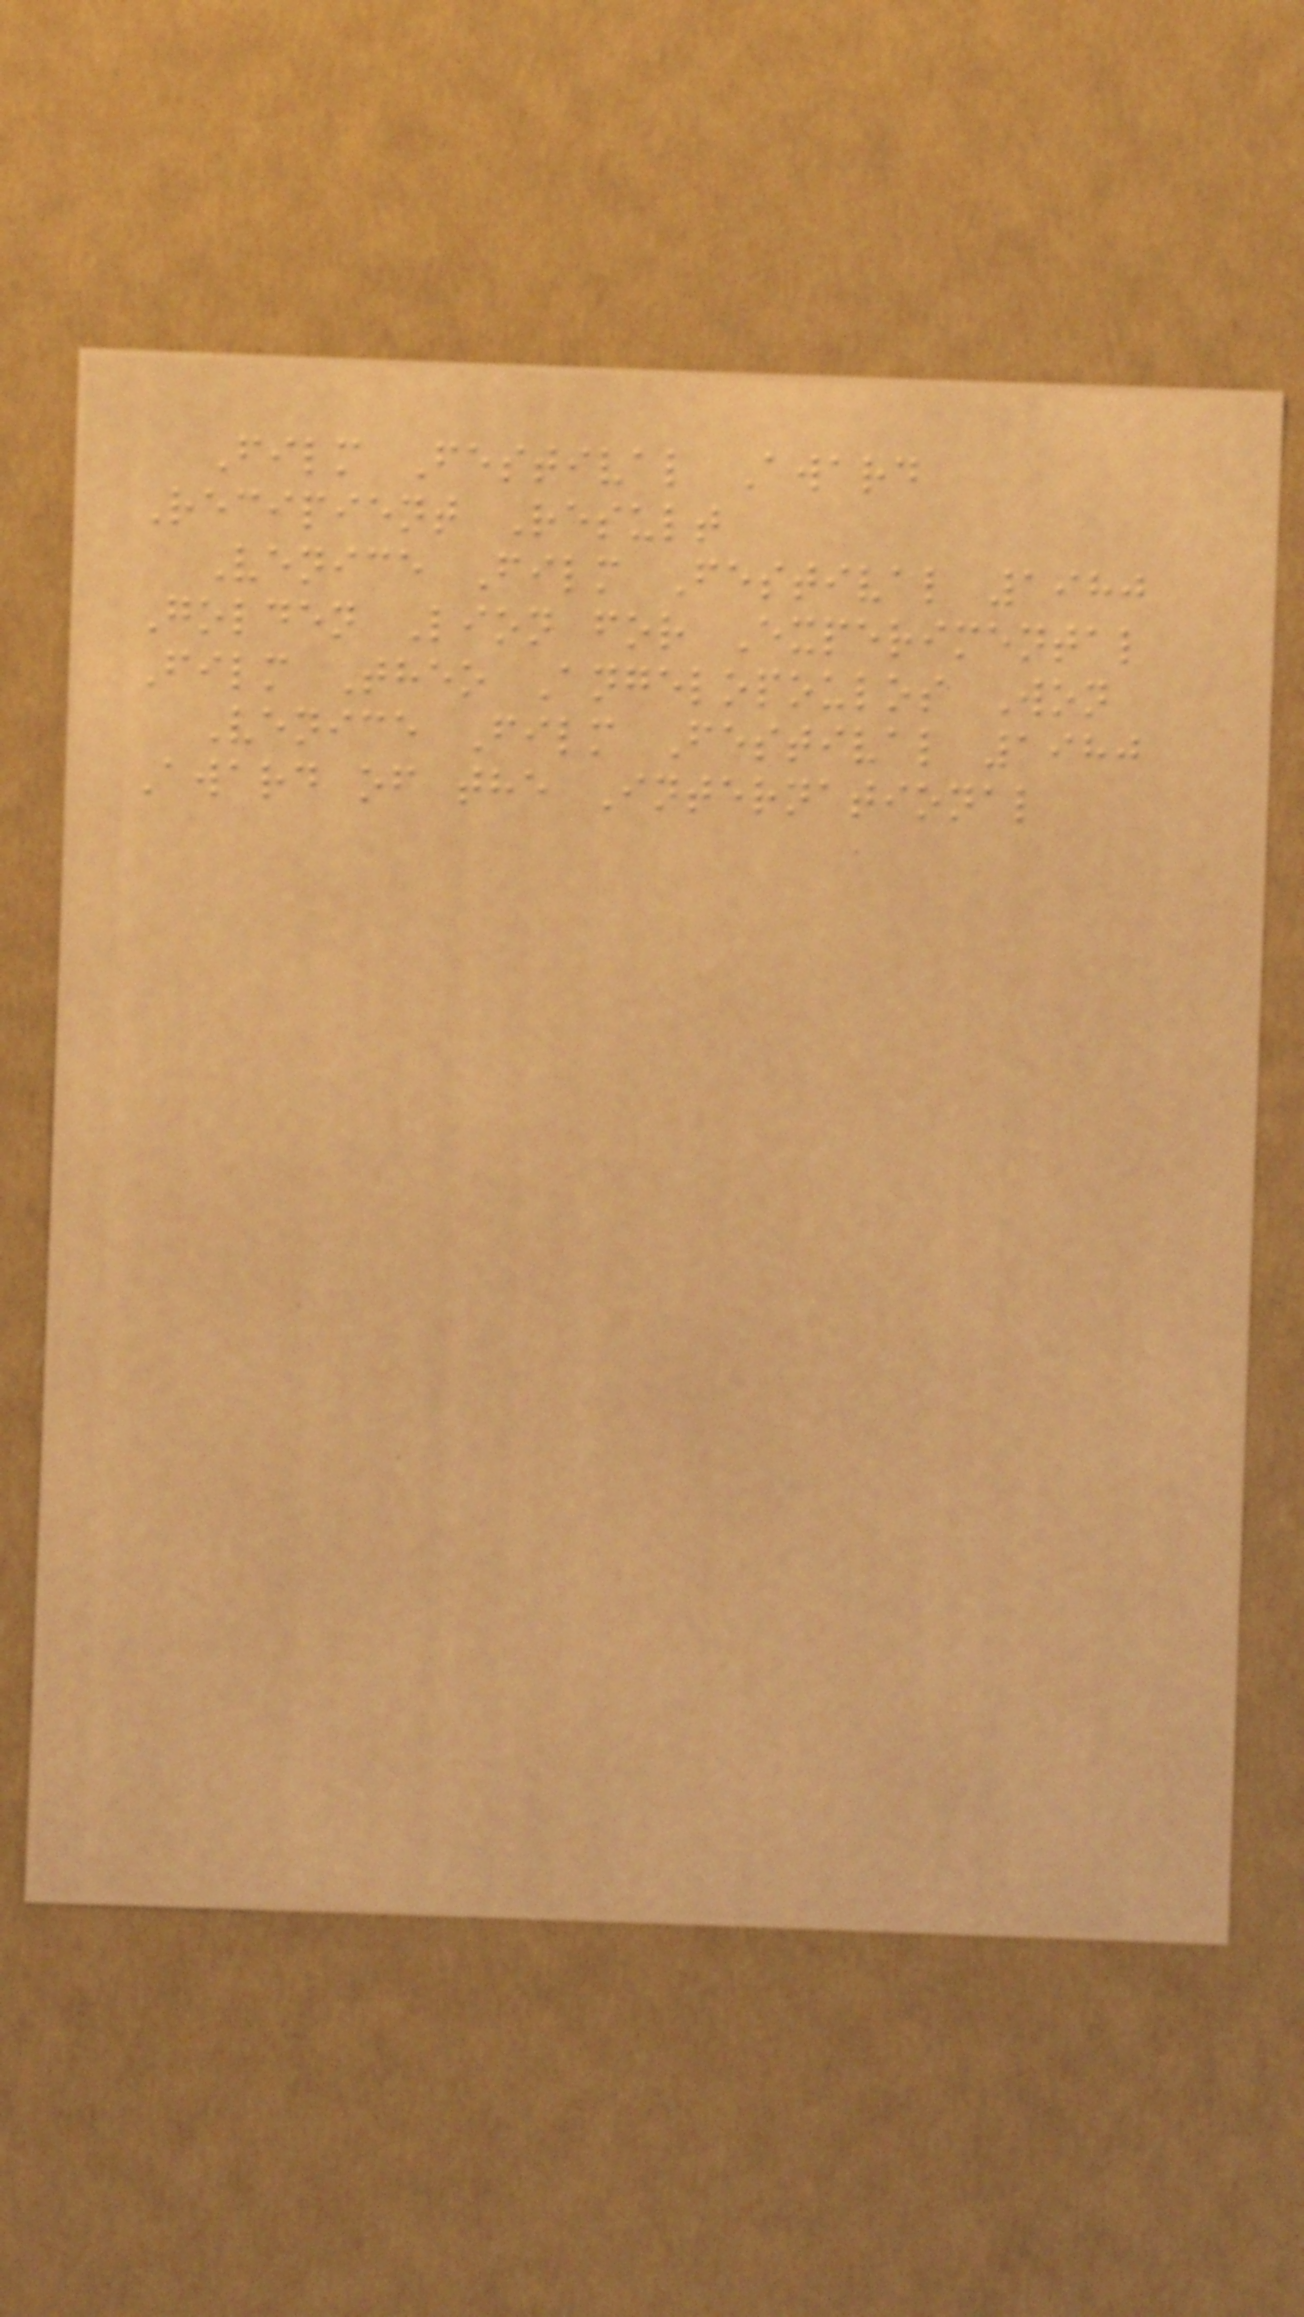Film Festival Award
Recipient Result
Venice Film Festival 1980
Golden Lion for Experimental
Film Theo Angelopoulos Won
Venice Film Festival 1980
Award of the International
